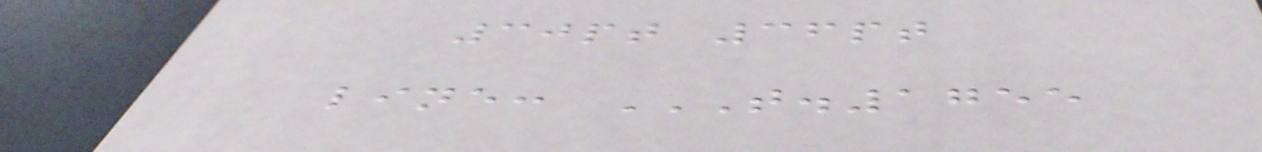30pt 36pt
line: T.1755
